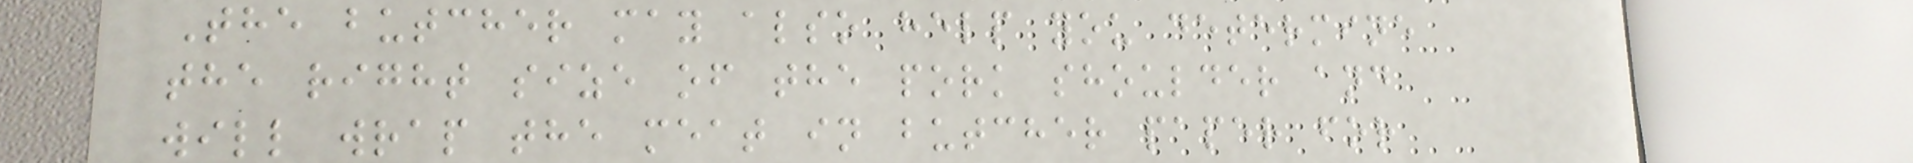The butcher may also help you determine
the right size of the pork shoulder and
will wrap the meat in butcher paper for
